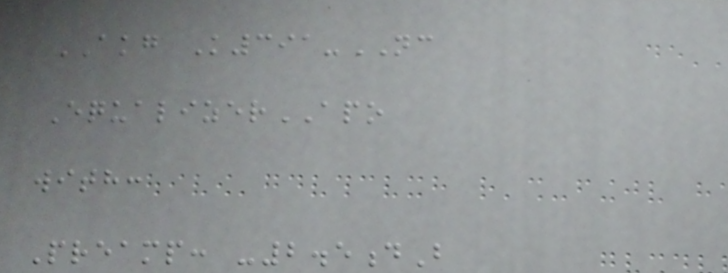AKG K391-NC
EqualizerAPO
with:
Preamp: -2.5dB
